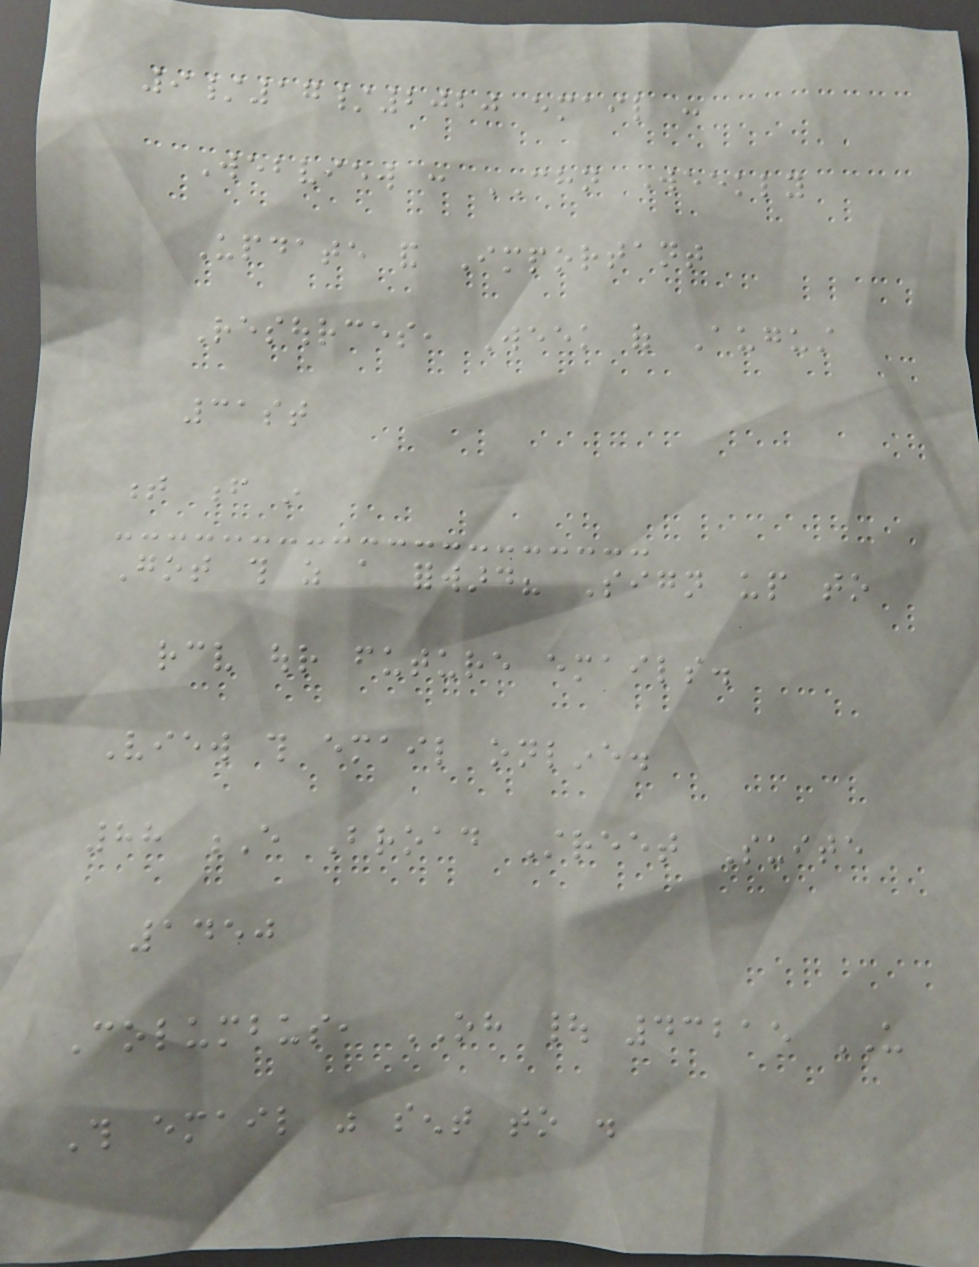9/17/2020 email :
Webview : CHN Weekly
Update and Important
Resources, Week of August
31st
t f in
Got this as a forward? Sign up to
receive our future emails.
View this email online.
88 E Broad Street Suite
1450
Columbus, OH | 43215 US
This email was sent to .
